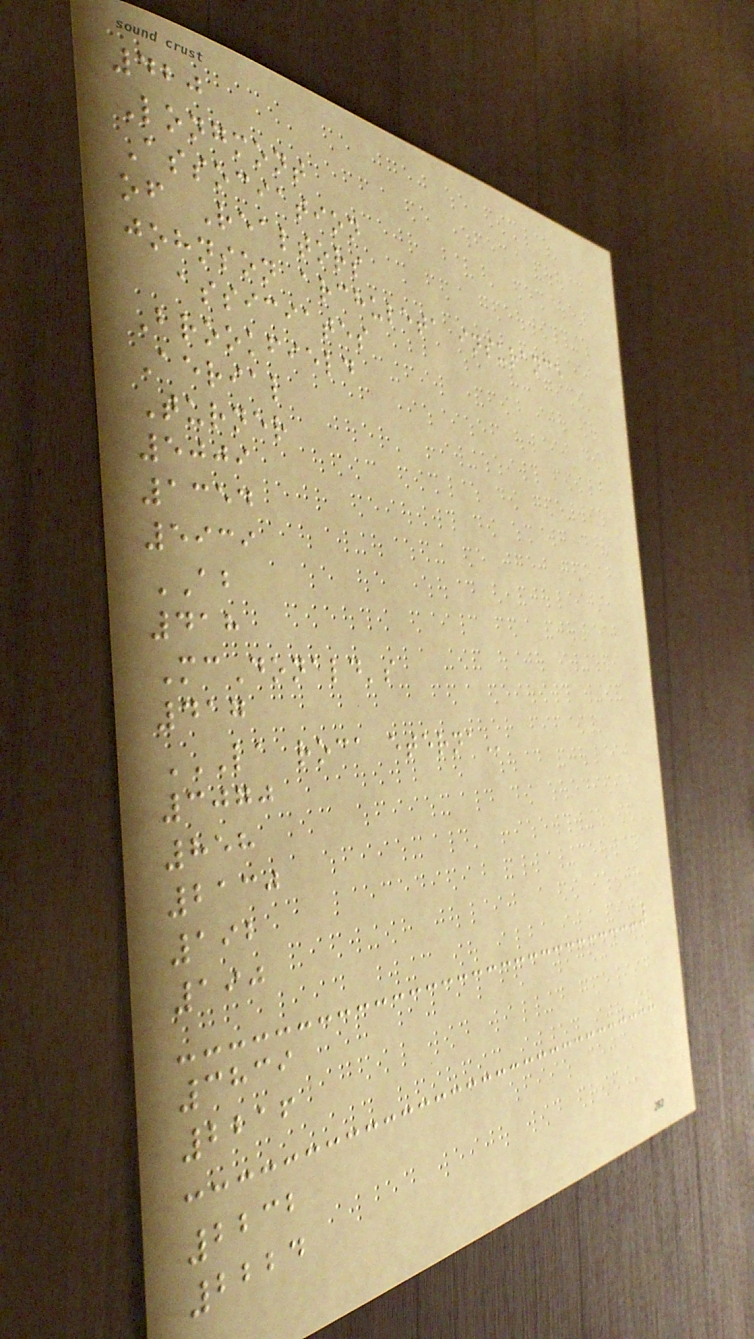420
Longmont
Association
of Realtors
johnson archuleta insurance
assiciates
Brookfield
Aerial
Turner
5009
1354
5939
AB
418
McDonald's
417
LA ROCA ETERNA
3070
858
2130
192
190
3839
2216
2232
2224
